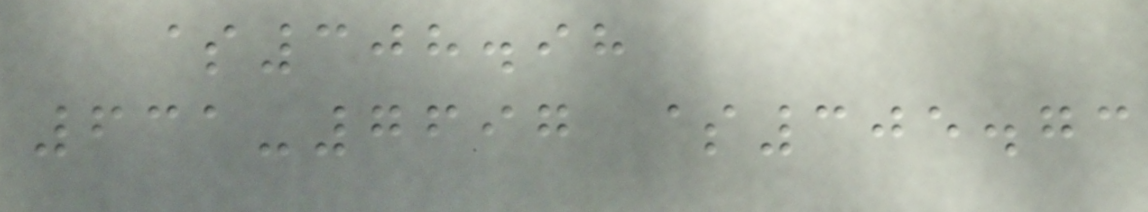$308.98
631-7697 $305.73
